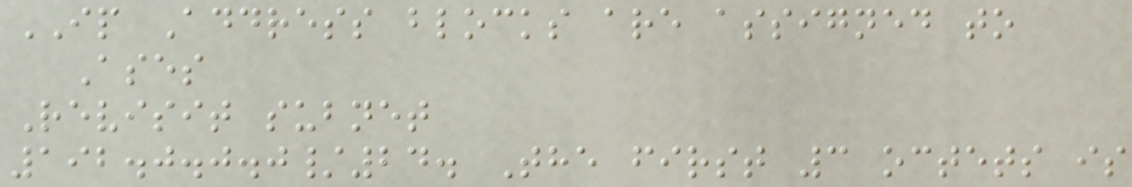IP Address blocks are assigned to
Ases
Revisit subnet
192.0.0.0/24. The first 3 octets is
